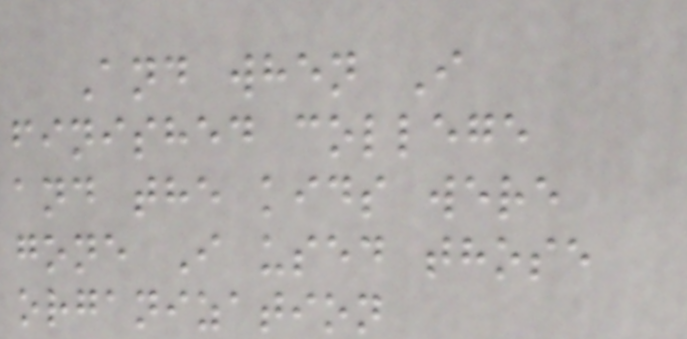And when I
finished college
and the kids were
gone I used those
organization
